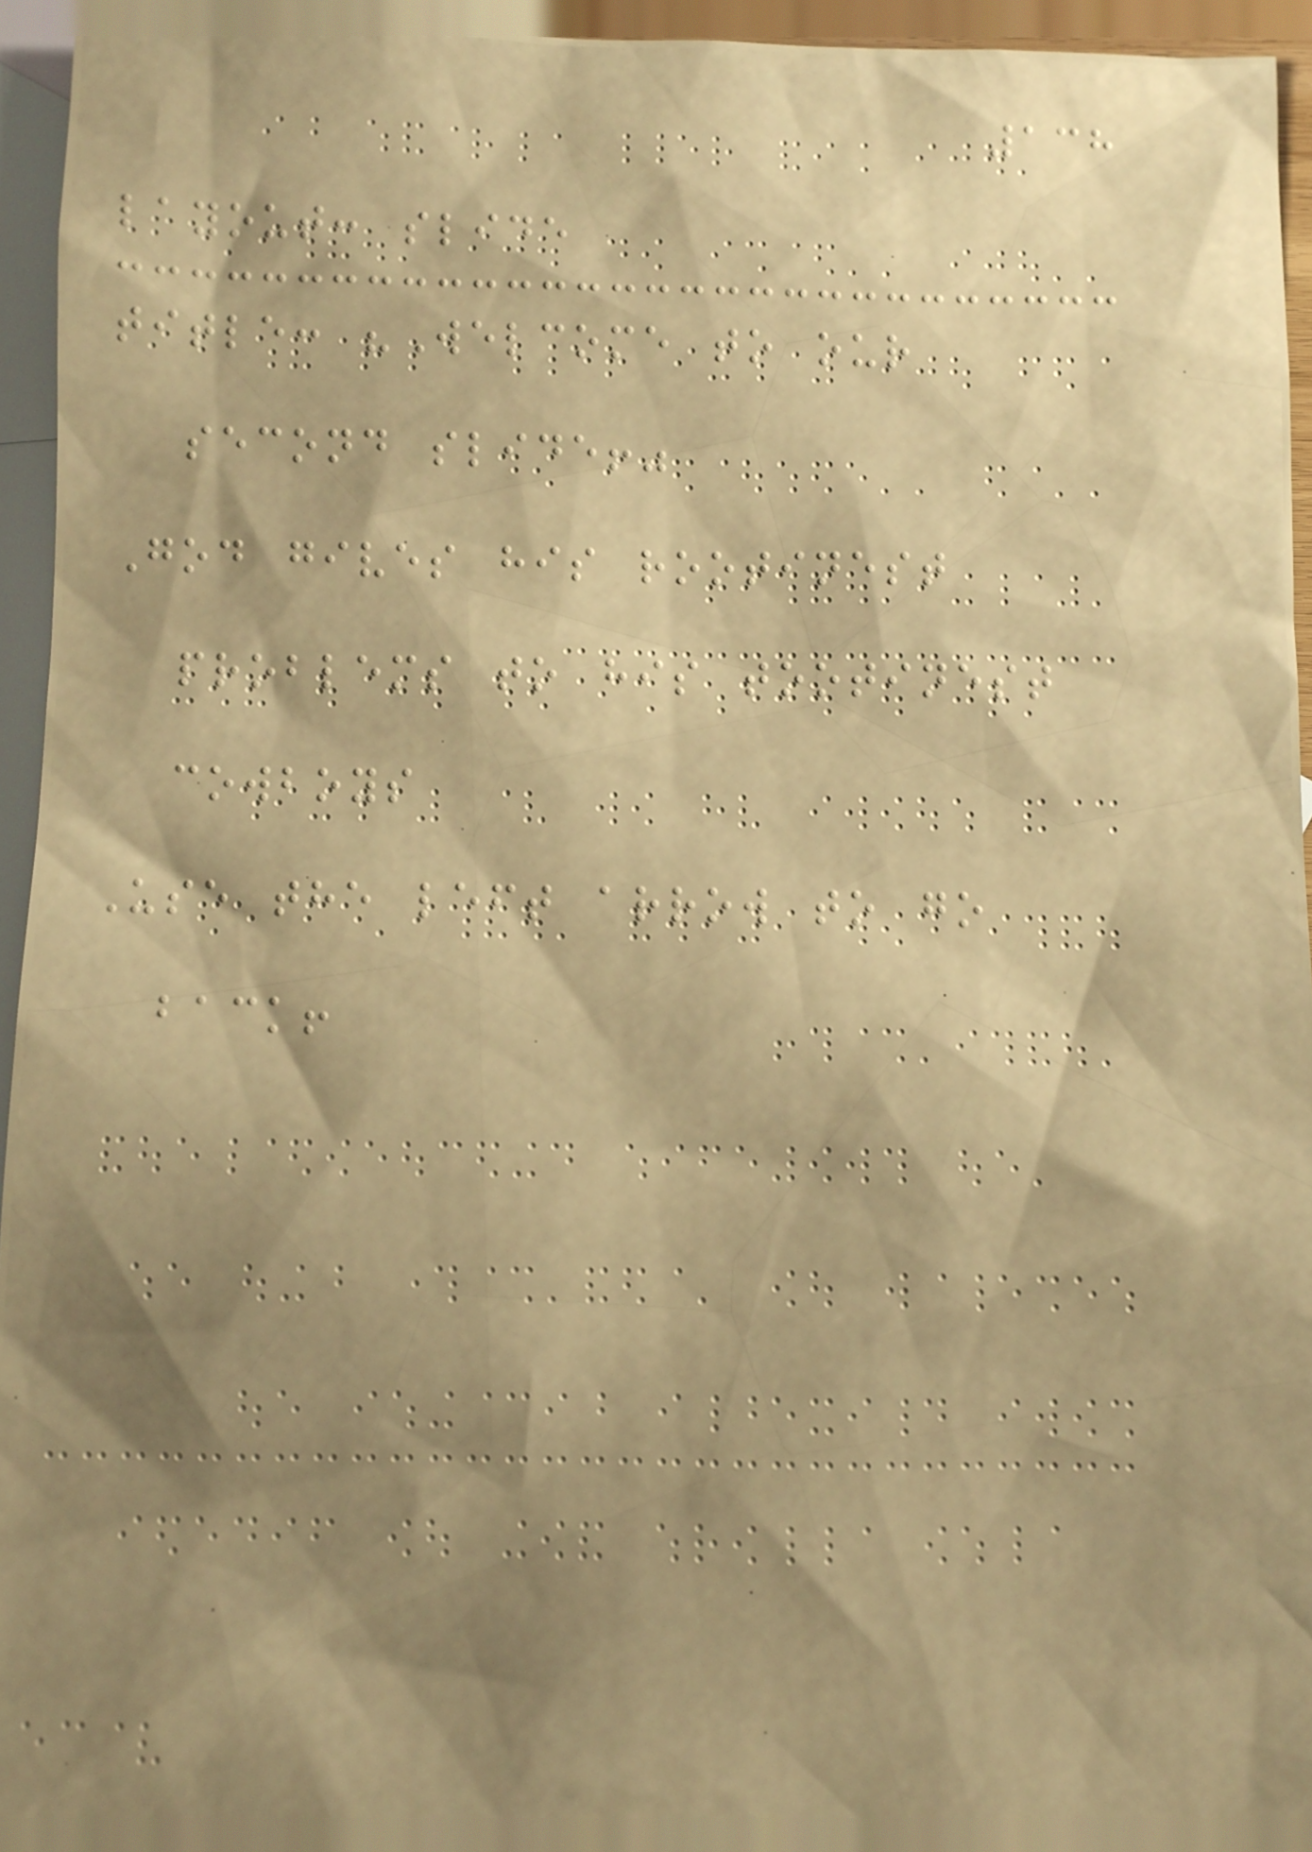138
layout: slide
title: "Welcome to our
second slide!"
God gives his rootinest
problems to his tootinest
cowboys
Use the left arrow to go
back!
